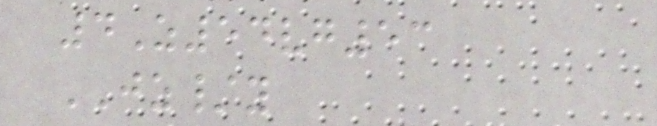4Z54vg53
JZ/y
